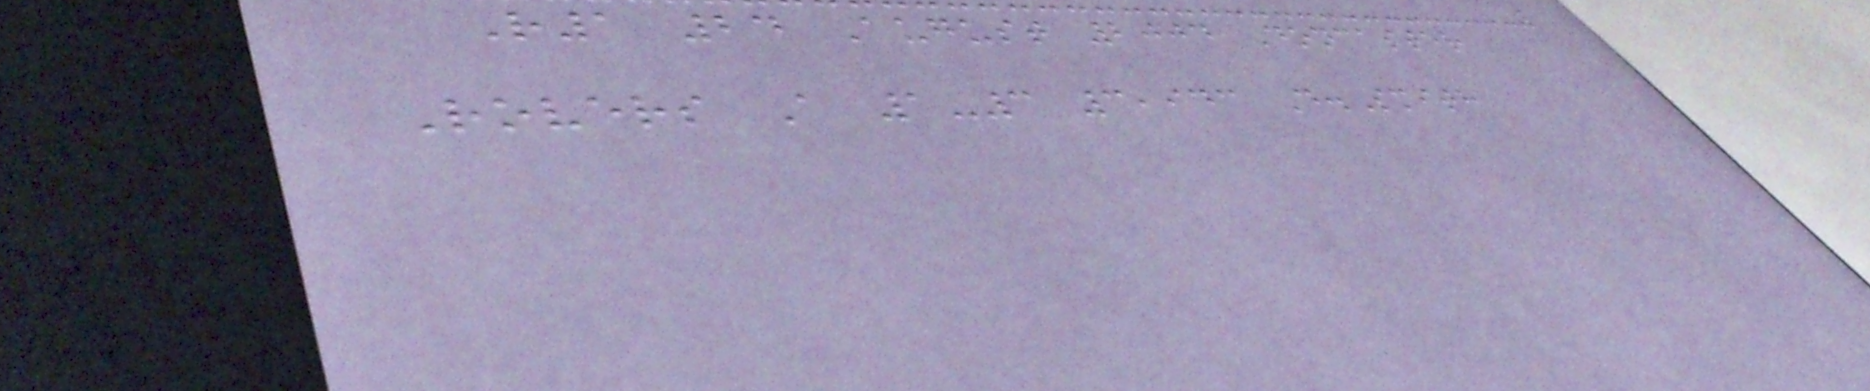R1 24 August 2004 Doncaster
Rovers A 1-3 3,943 D.Smith
